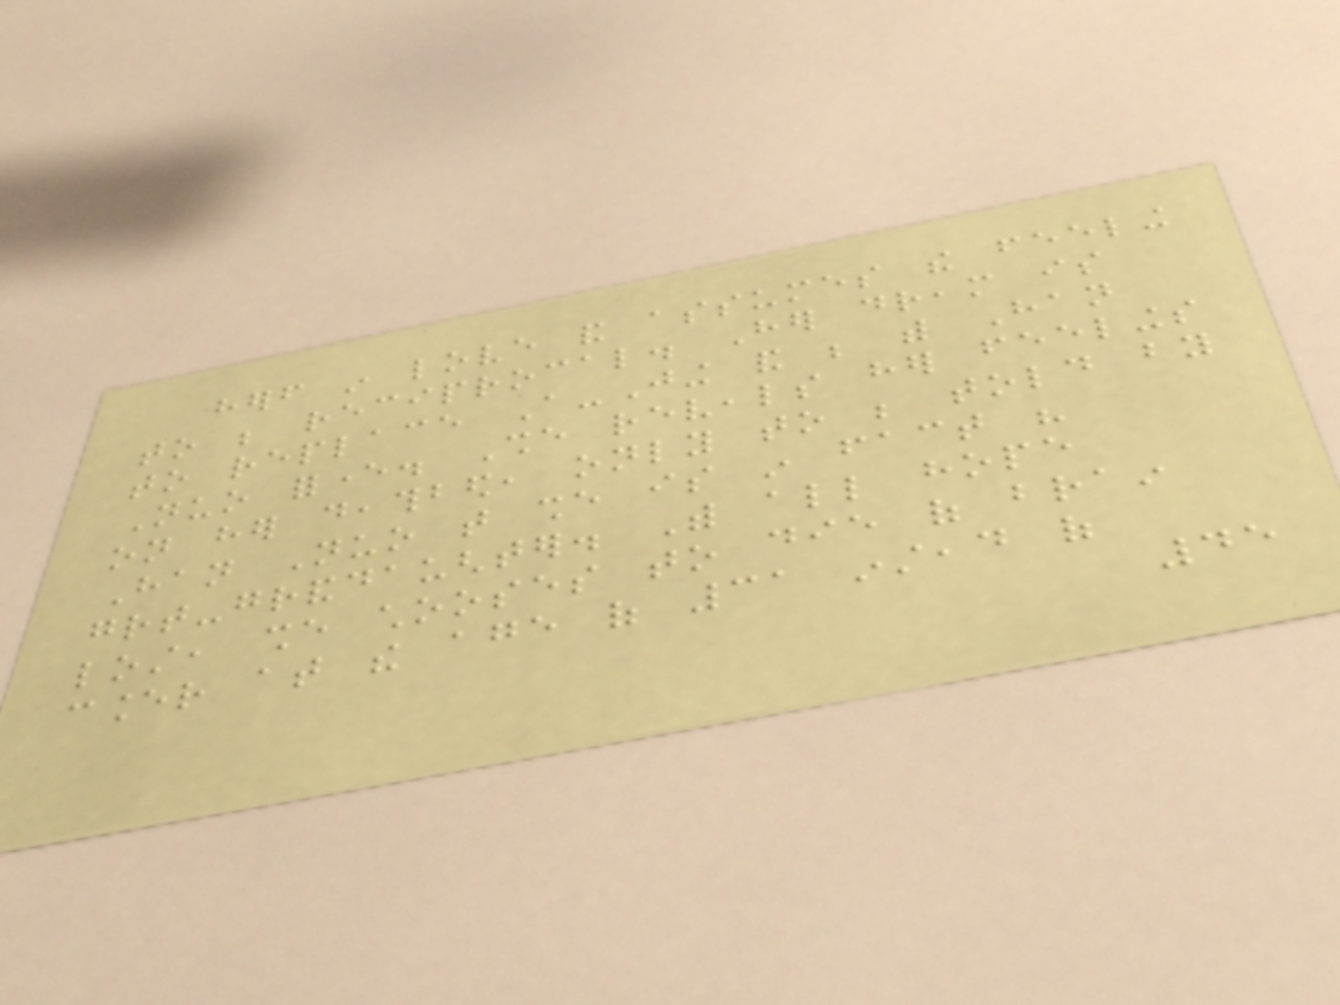herself in love and assumes the feeling
to be reciprocal. Her dream is
to replace A-Jing and be with Han
Nuo forever. She reveals her feelings
on her deathbed, only to be told by
Han Nuo that she is in fact his
great-granddaughter. With all hope
lost, she chooses to die of brain
cancer at the age of 31 instead of
45
